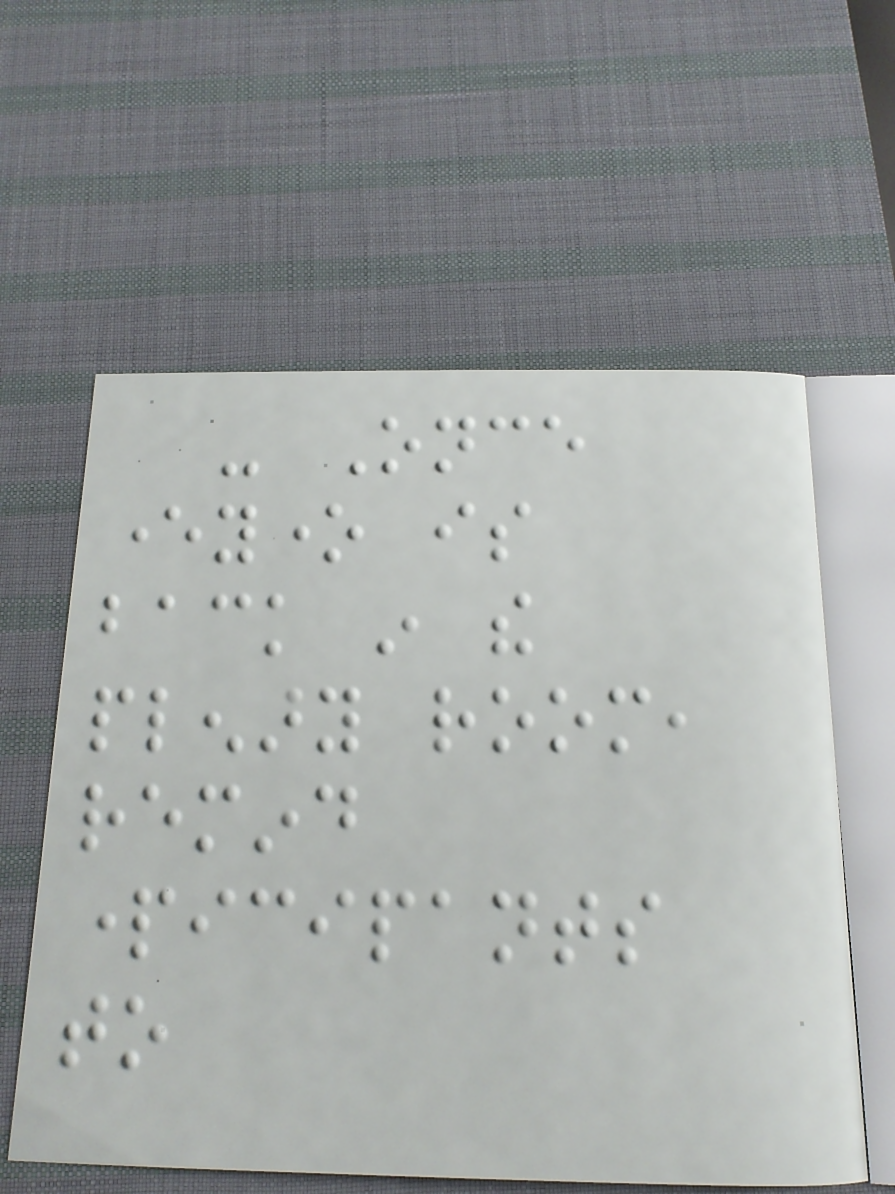- Once
everyone is
back in the
plenary room,
remind
participants
to
